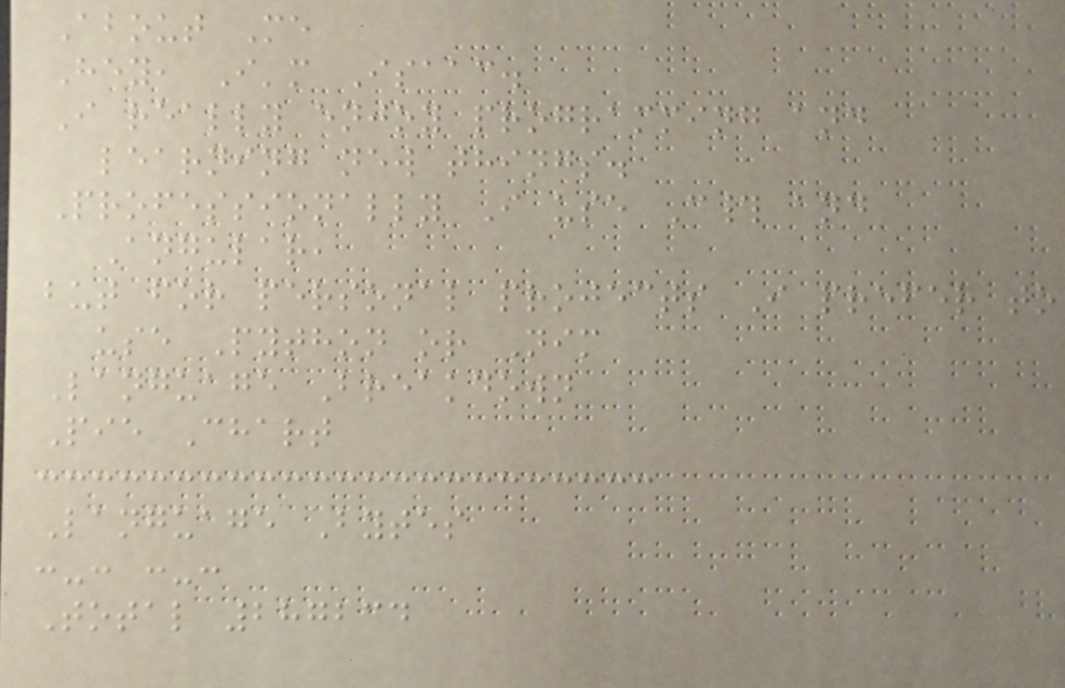About Me
Hey, I'm Isaac.
I really enjoy programming and
learning new things.
Professionally I use C# and
Angular,
but for personal projects I prefer to
use Python or Nim
Language Breakdown
Pie Chart
Language Bytes
:-: :-:
Total 287234
